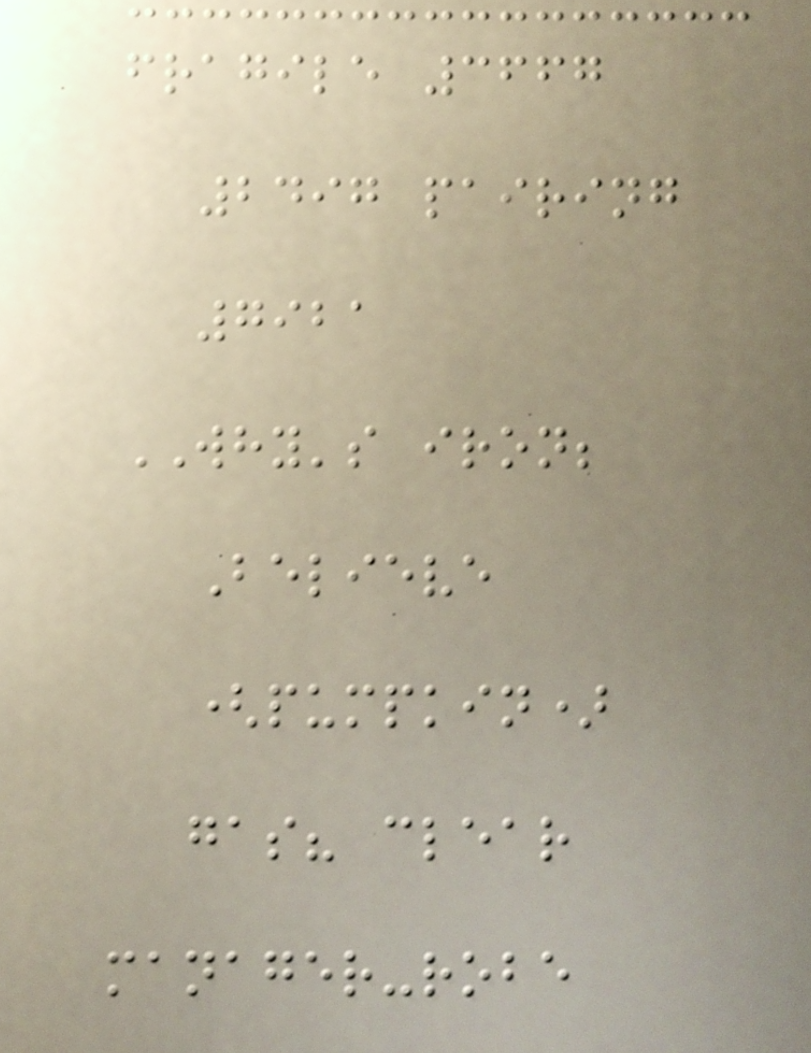fragile 3667
2497 pairing
7921
WHY's iron;
Believe
(pumpkin)
gas? clear
manager-robe
